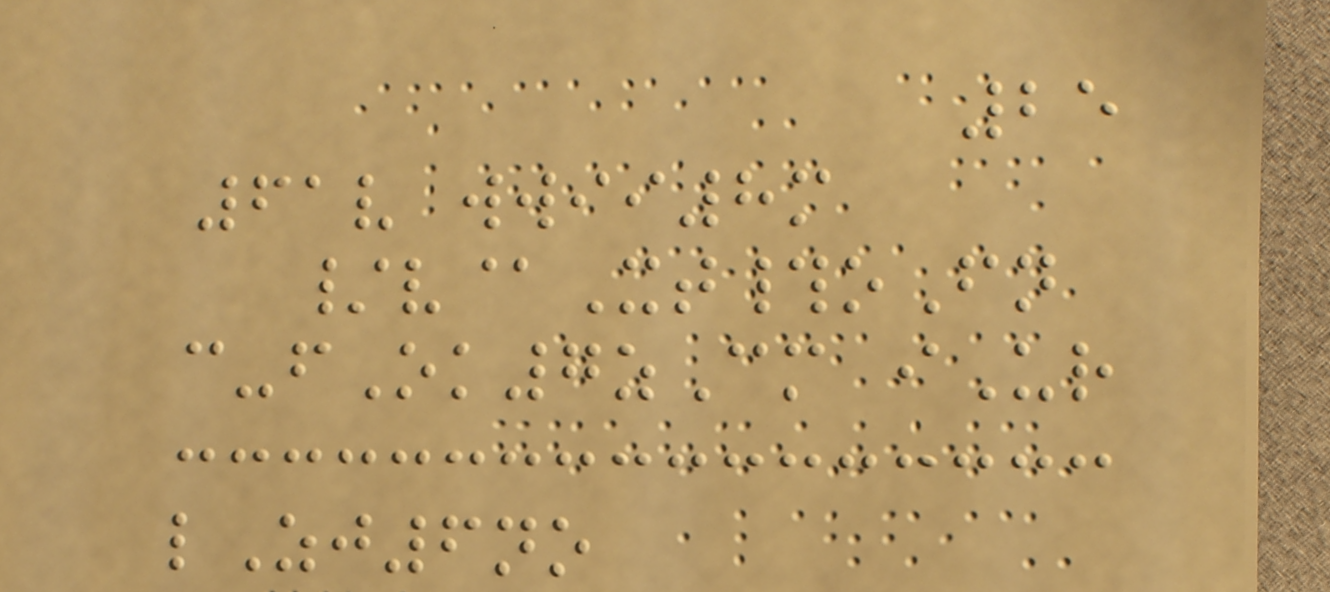25
61v wwii8m
/v@Xt#oFn
c-fOk7zCm iUr
lZj6no
